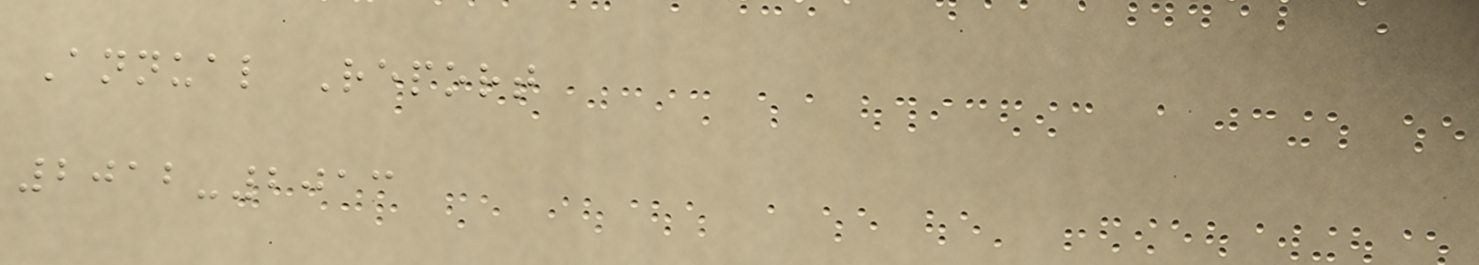Annual Report
2012-2013
